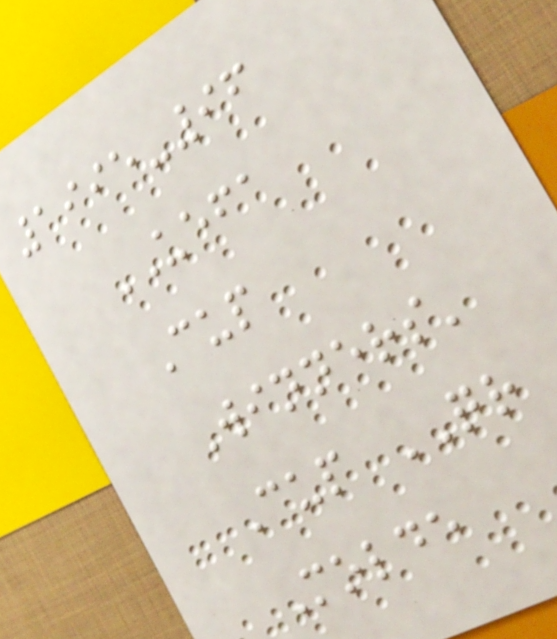1995-96
UEFA
Cup
Winners'
Cup QR
Molde
